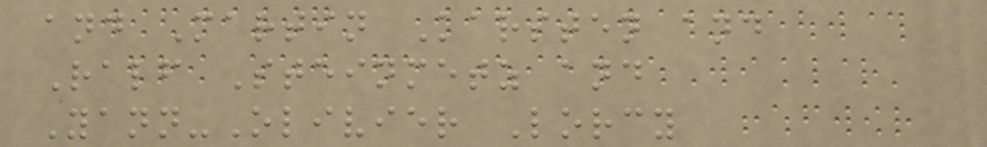and Martin Karsten and
Ralf Steinmetz and
Yann-Olivier Lorcy
